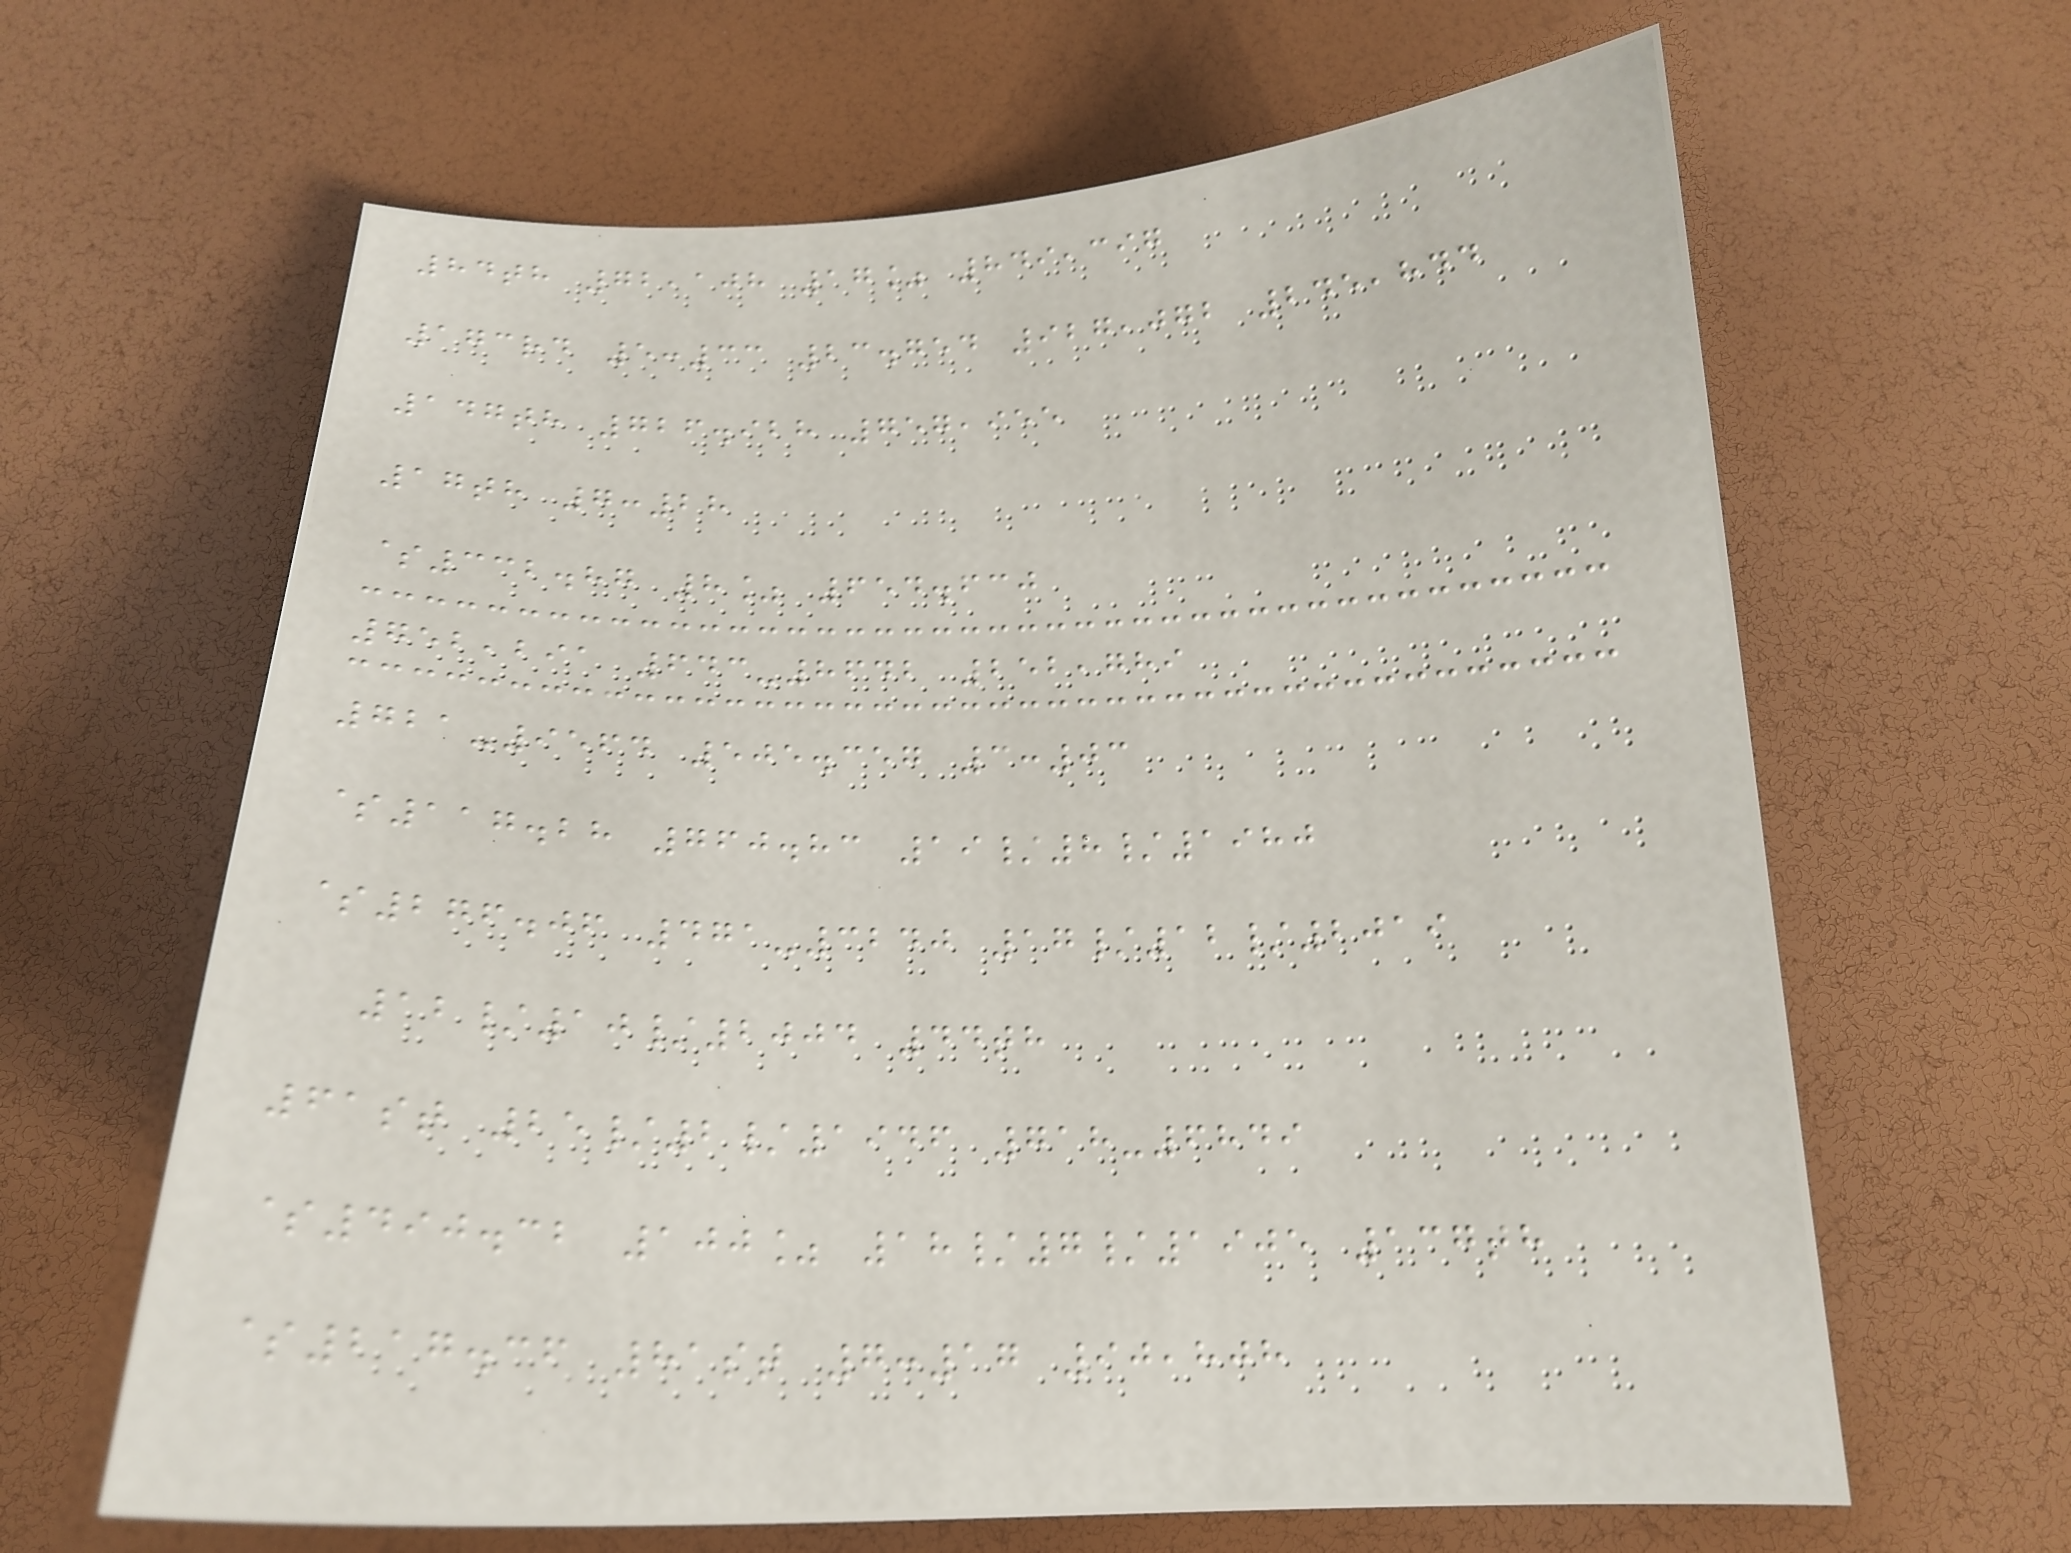84th 72,108 17% 849,397
173rd 5:33 23.754 927,072 245,844
147th 726.928 757,955
17th 7:28
$332.87 8% 654.630
752,291 643-8642 252,789
721-9564 505.357 3:03
$117.28 760.83 19/8/1980
$276.06 471-3240 17/12/2019
12/10/2004 44th
61st 25/2/1946 718-6849
$490.32 100% 18/7/1905 137th
$217.36 81st 7:17 90,808
